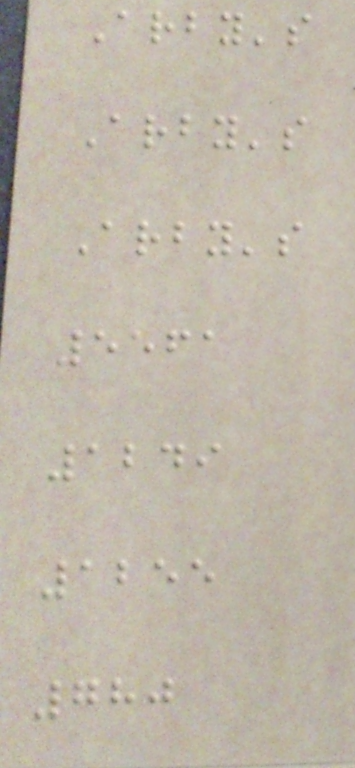Arby's
Arby's
Arby's
5561
1249
1255
780
